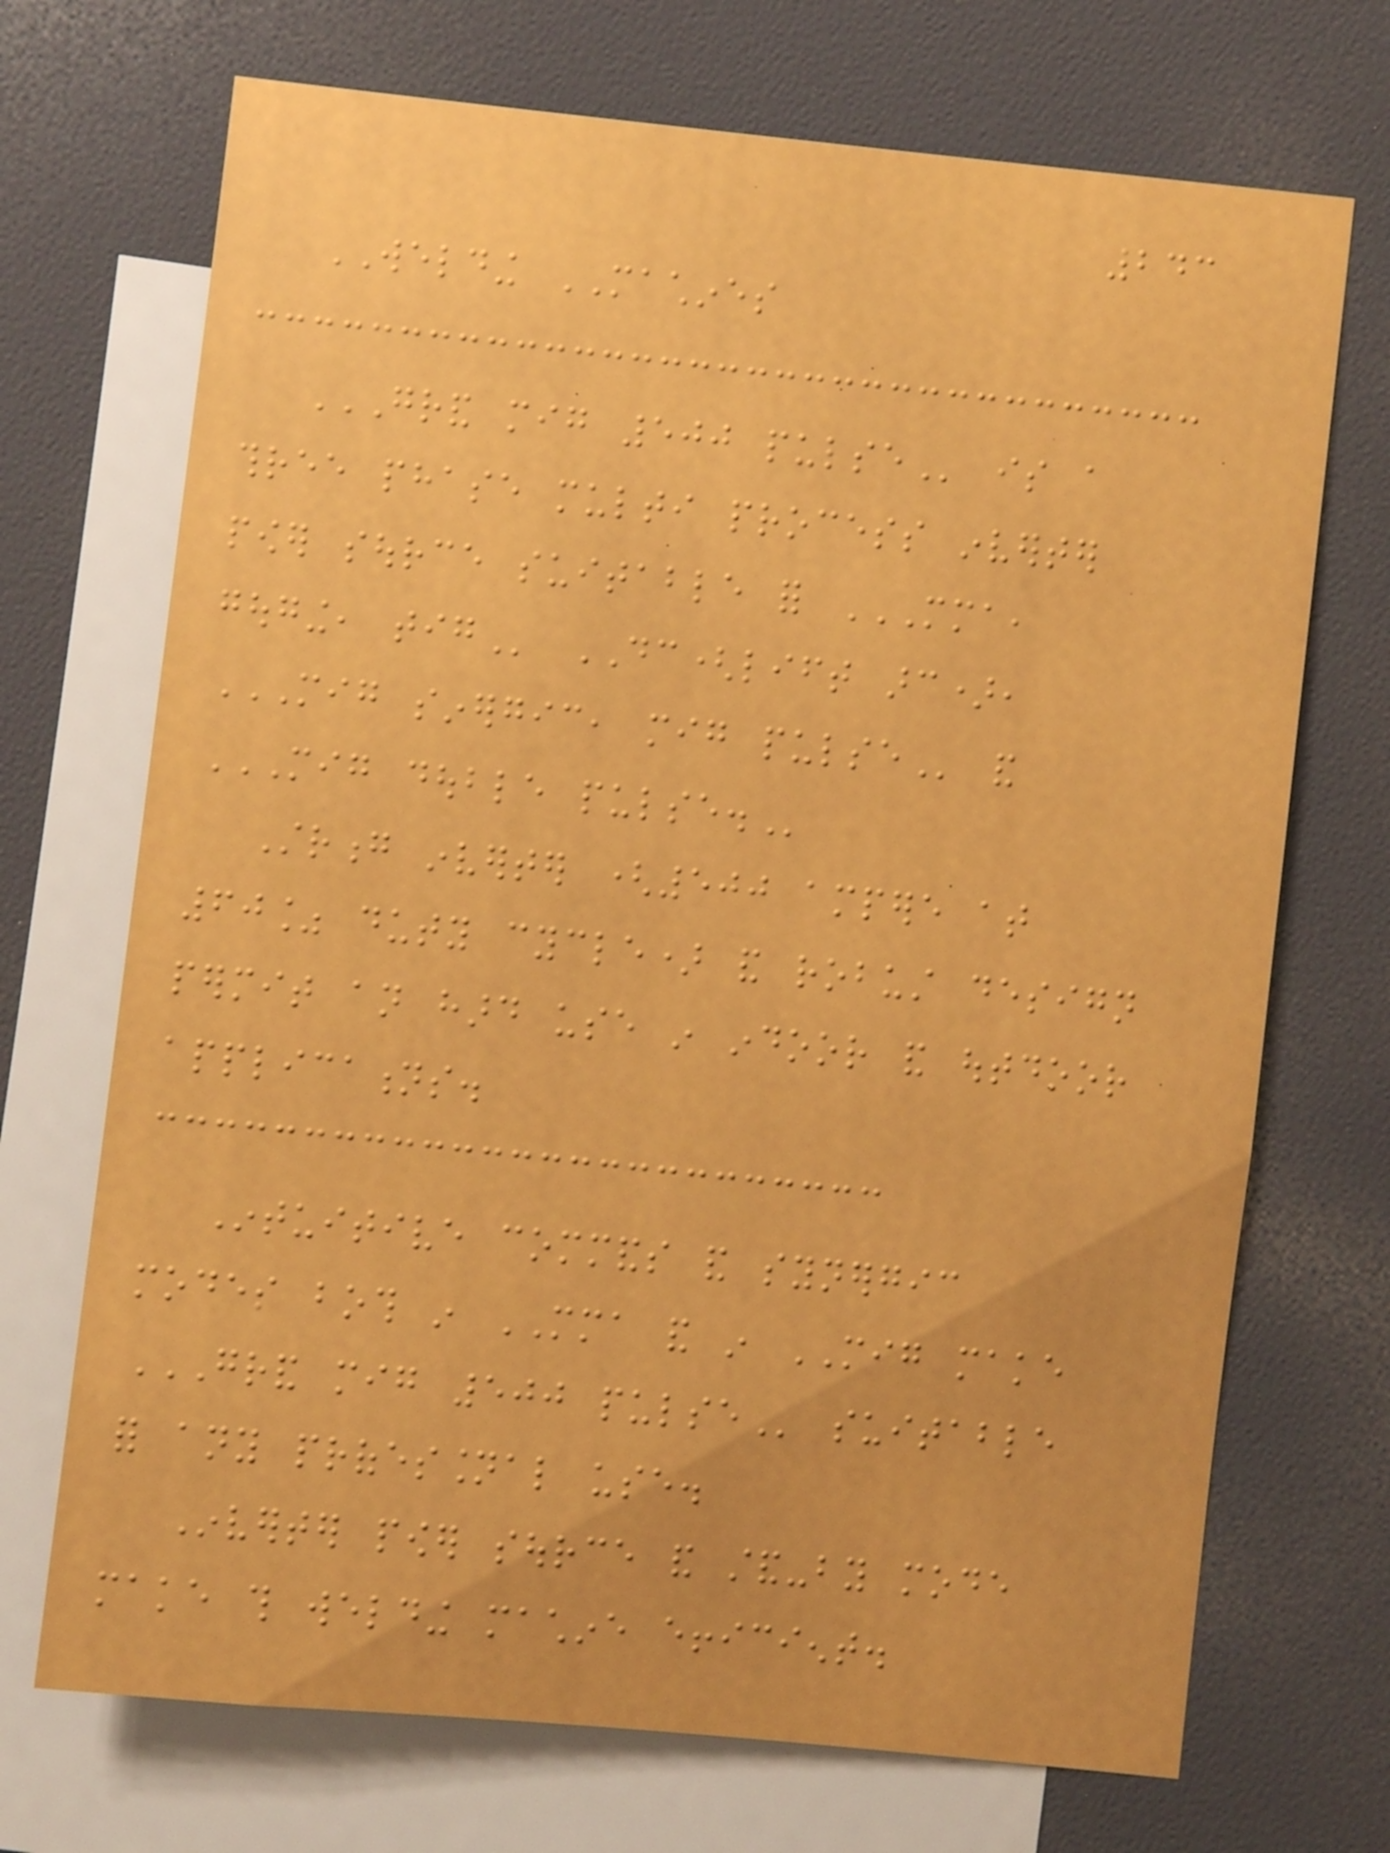243
WELDING MACHINES
GRAND MIG 500 PULSE is a
three phase multi process inverter
power source suitable for MMA,
GOUGING, TIG DC(lift arc),
MIG SINERGIC, MIG PULSE and
MIG DOUBLE PULSE.
Strong inverter (500 ampere at
60% duty cycle) and robust design
permit an hard use in indoor and outdoor
applications.
Intuitive commands and synergic
modes both in MMA and in MIG make
GRAND MIG 500 PULSE suitable
for any professional use.
Inverter power source and stand-by mode
make this welding machine efficient.
